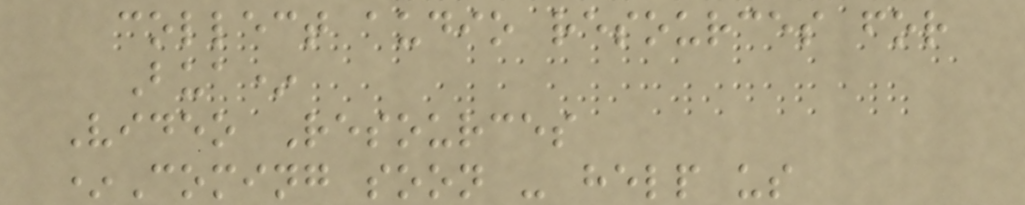collect audio resources for
Bua*
Video Resources
*Coming soon - help us
